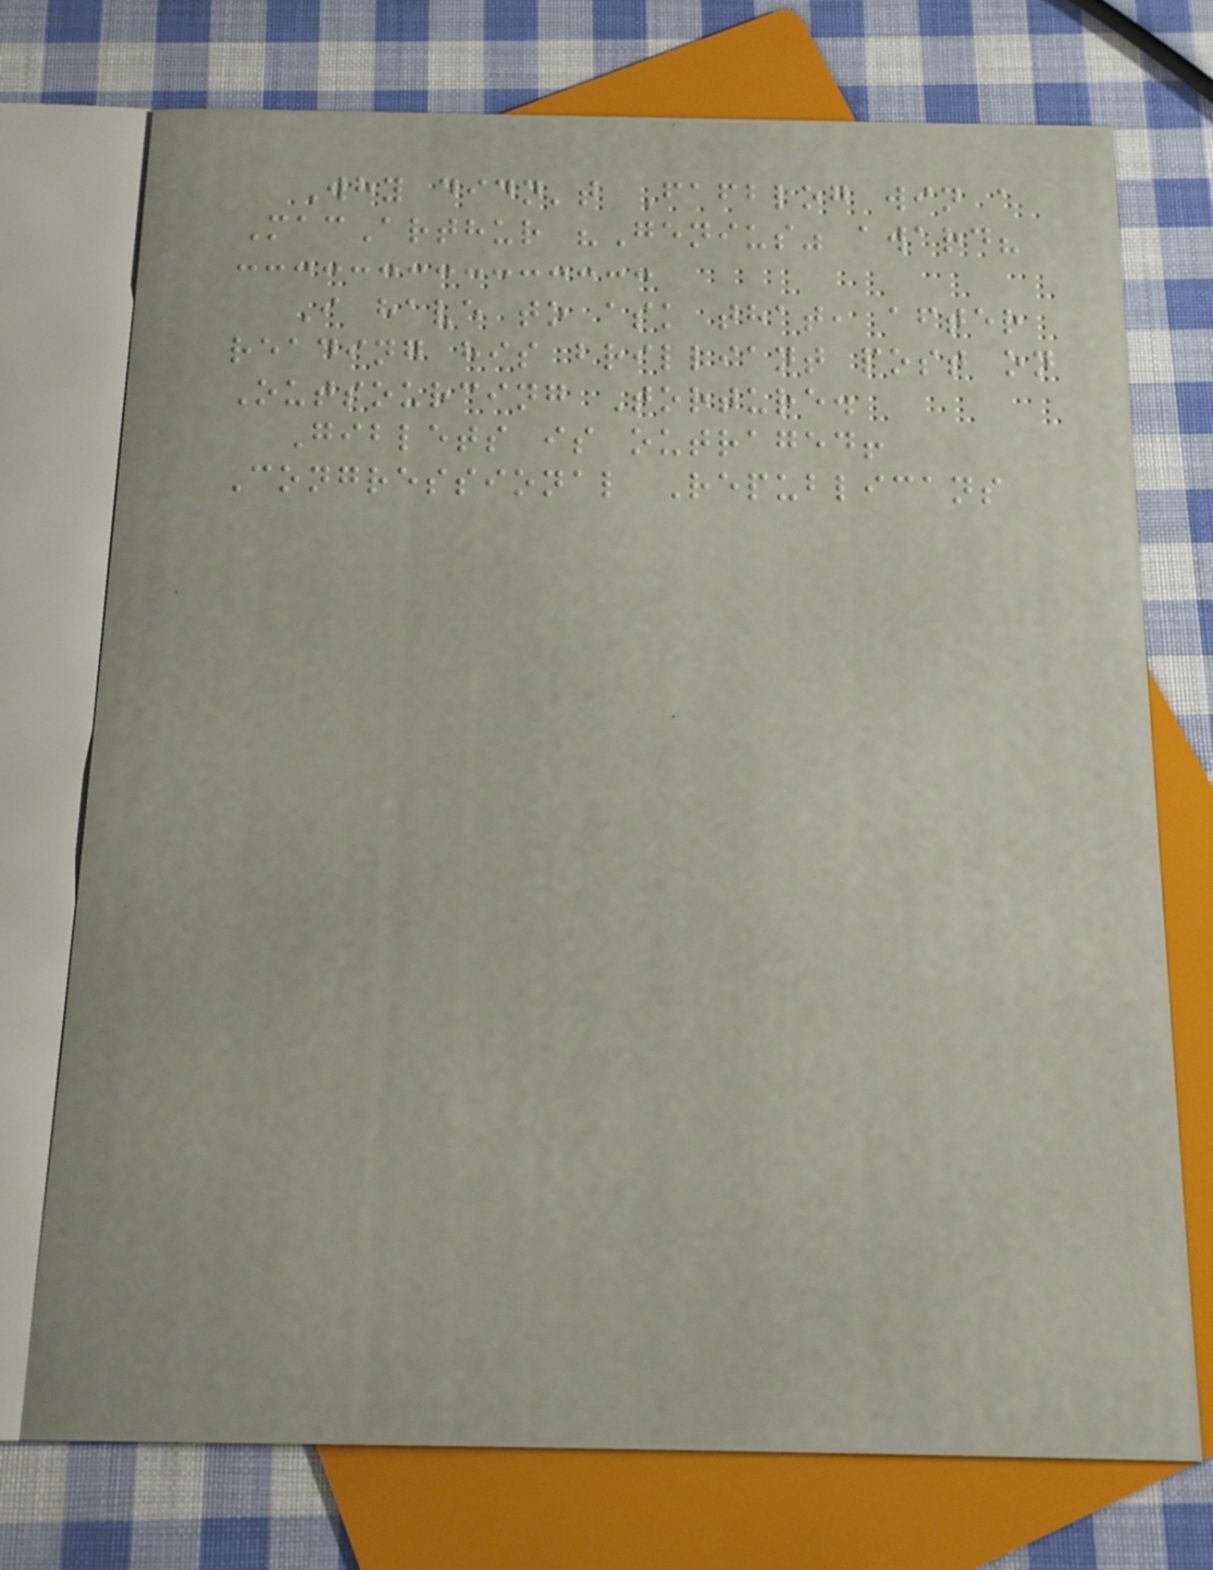Why didn't Fafblog win a
MacArthur "Genius" award?
I have to ask that, after
reading his brilliant post on
Outsourcing Torture.
Giblets is outraged!
Congressional Republicans
